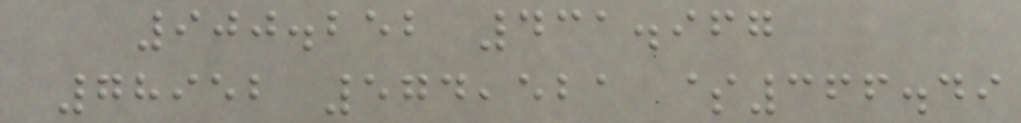900.252 431.967
78952 574,521 $366.49
